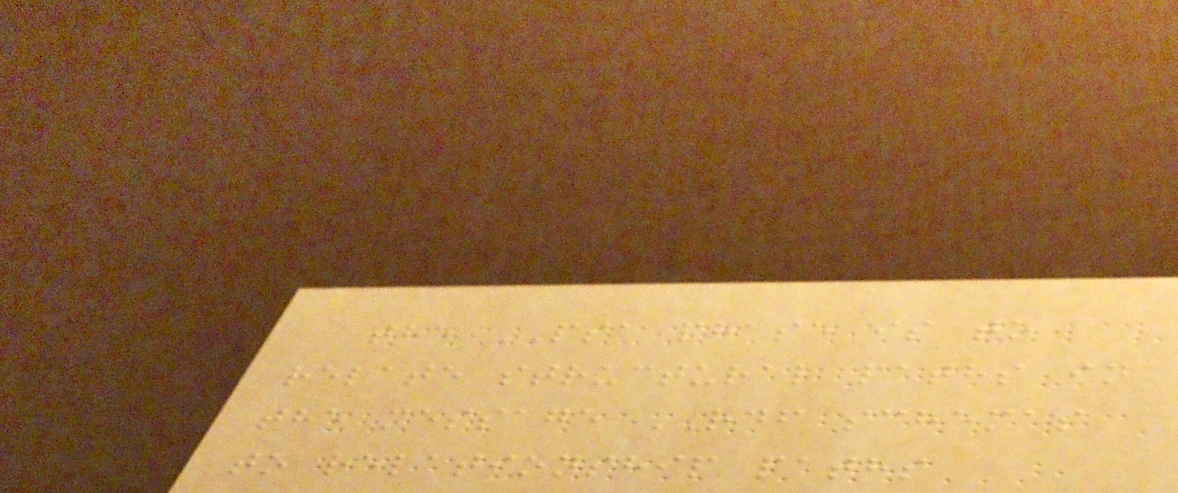the PSA phase is to
relate structural paths in
the message RDF schemas
to relationship paths
